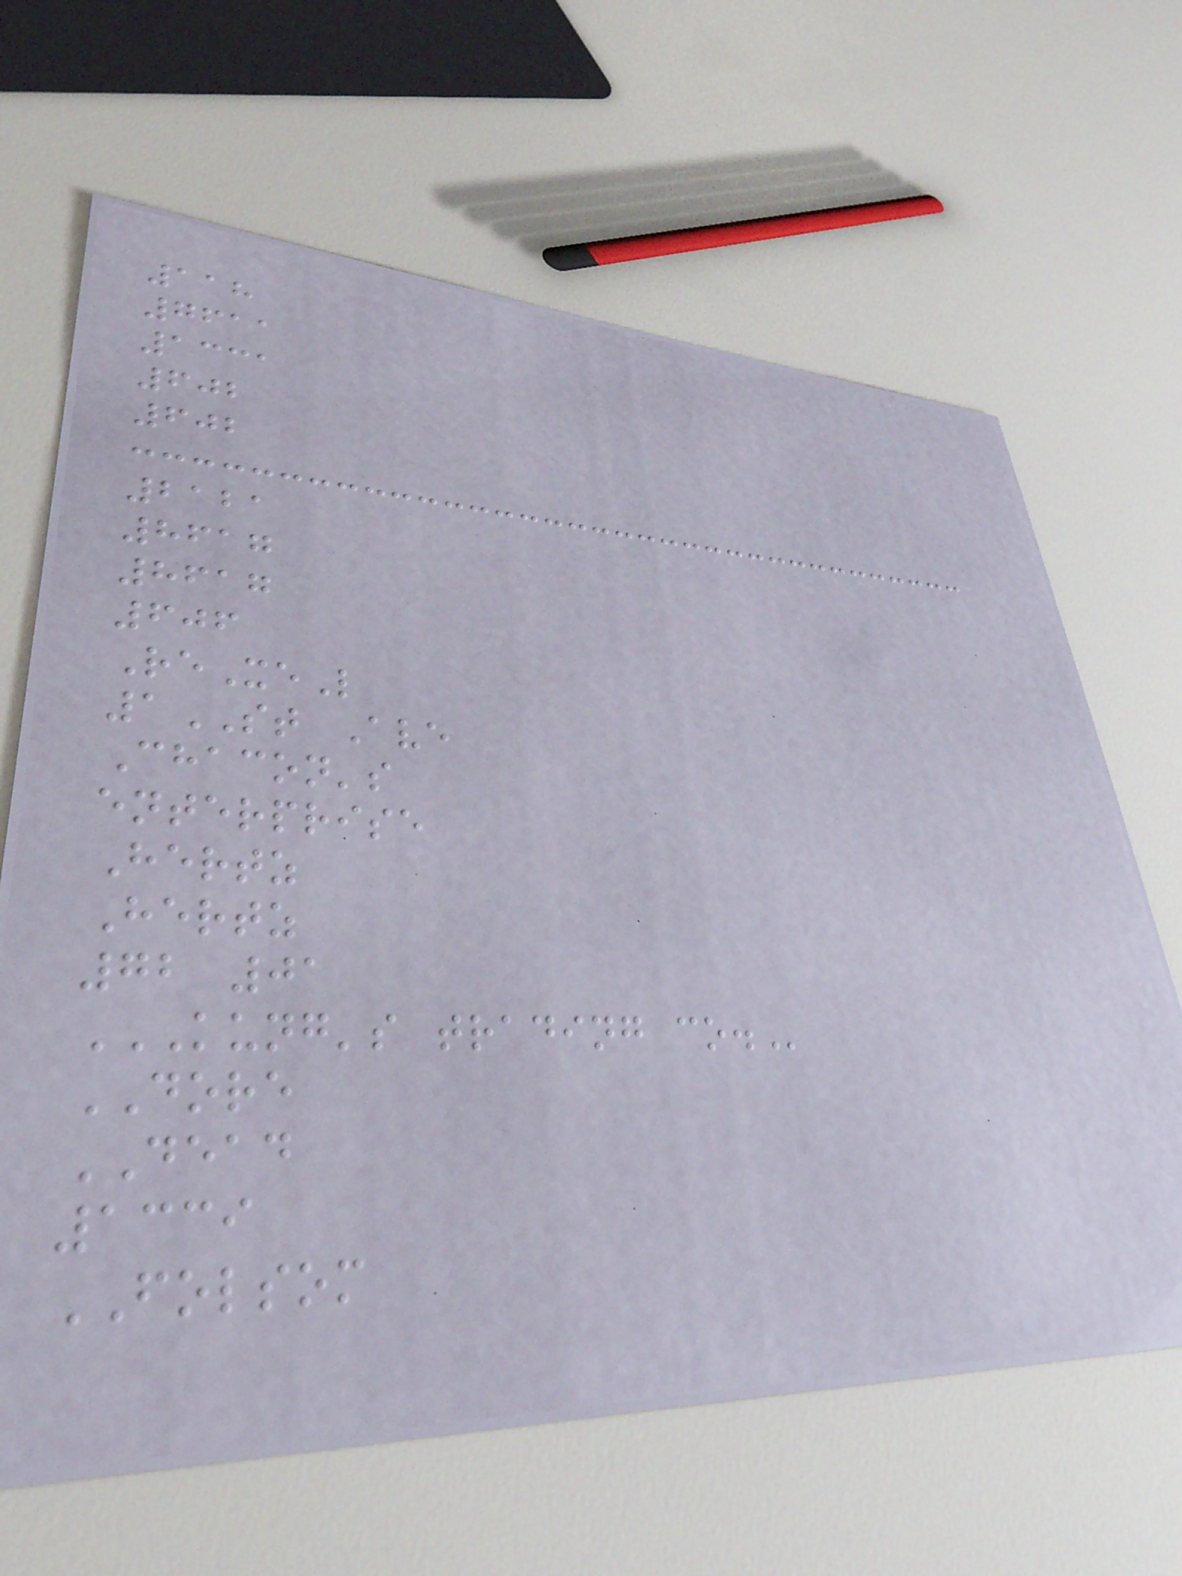118
7611
1331
602
602
2121
8617
8617
606
ReXeL
1ST Ave
Chacon's
enterprise
Hertz
Hertz
72 01
KUNG'S TRADING CO.
DORE
DEAD
1339
FOLSOM
